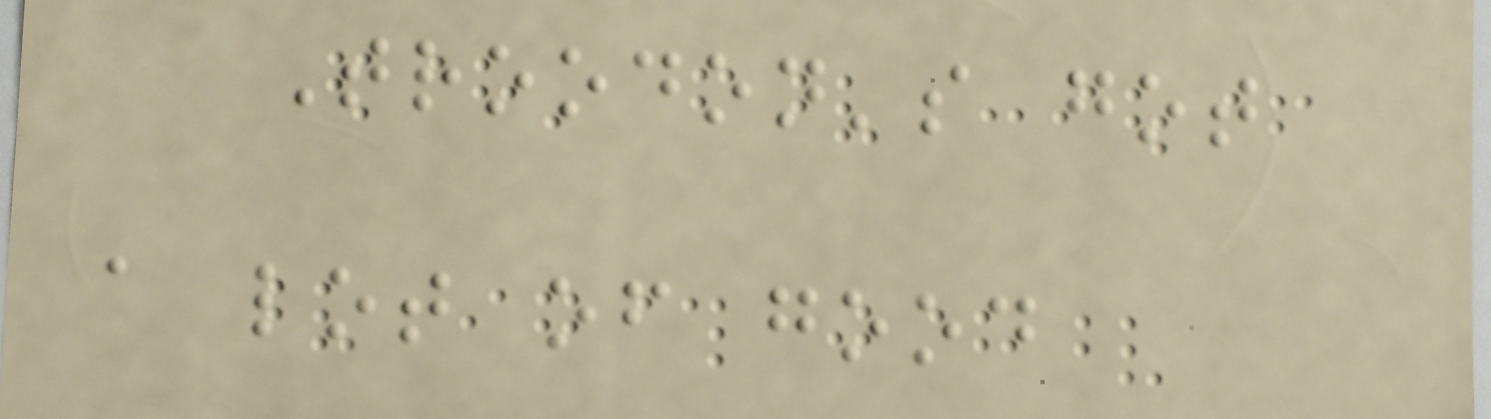Troodon's got
a lot of good
